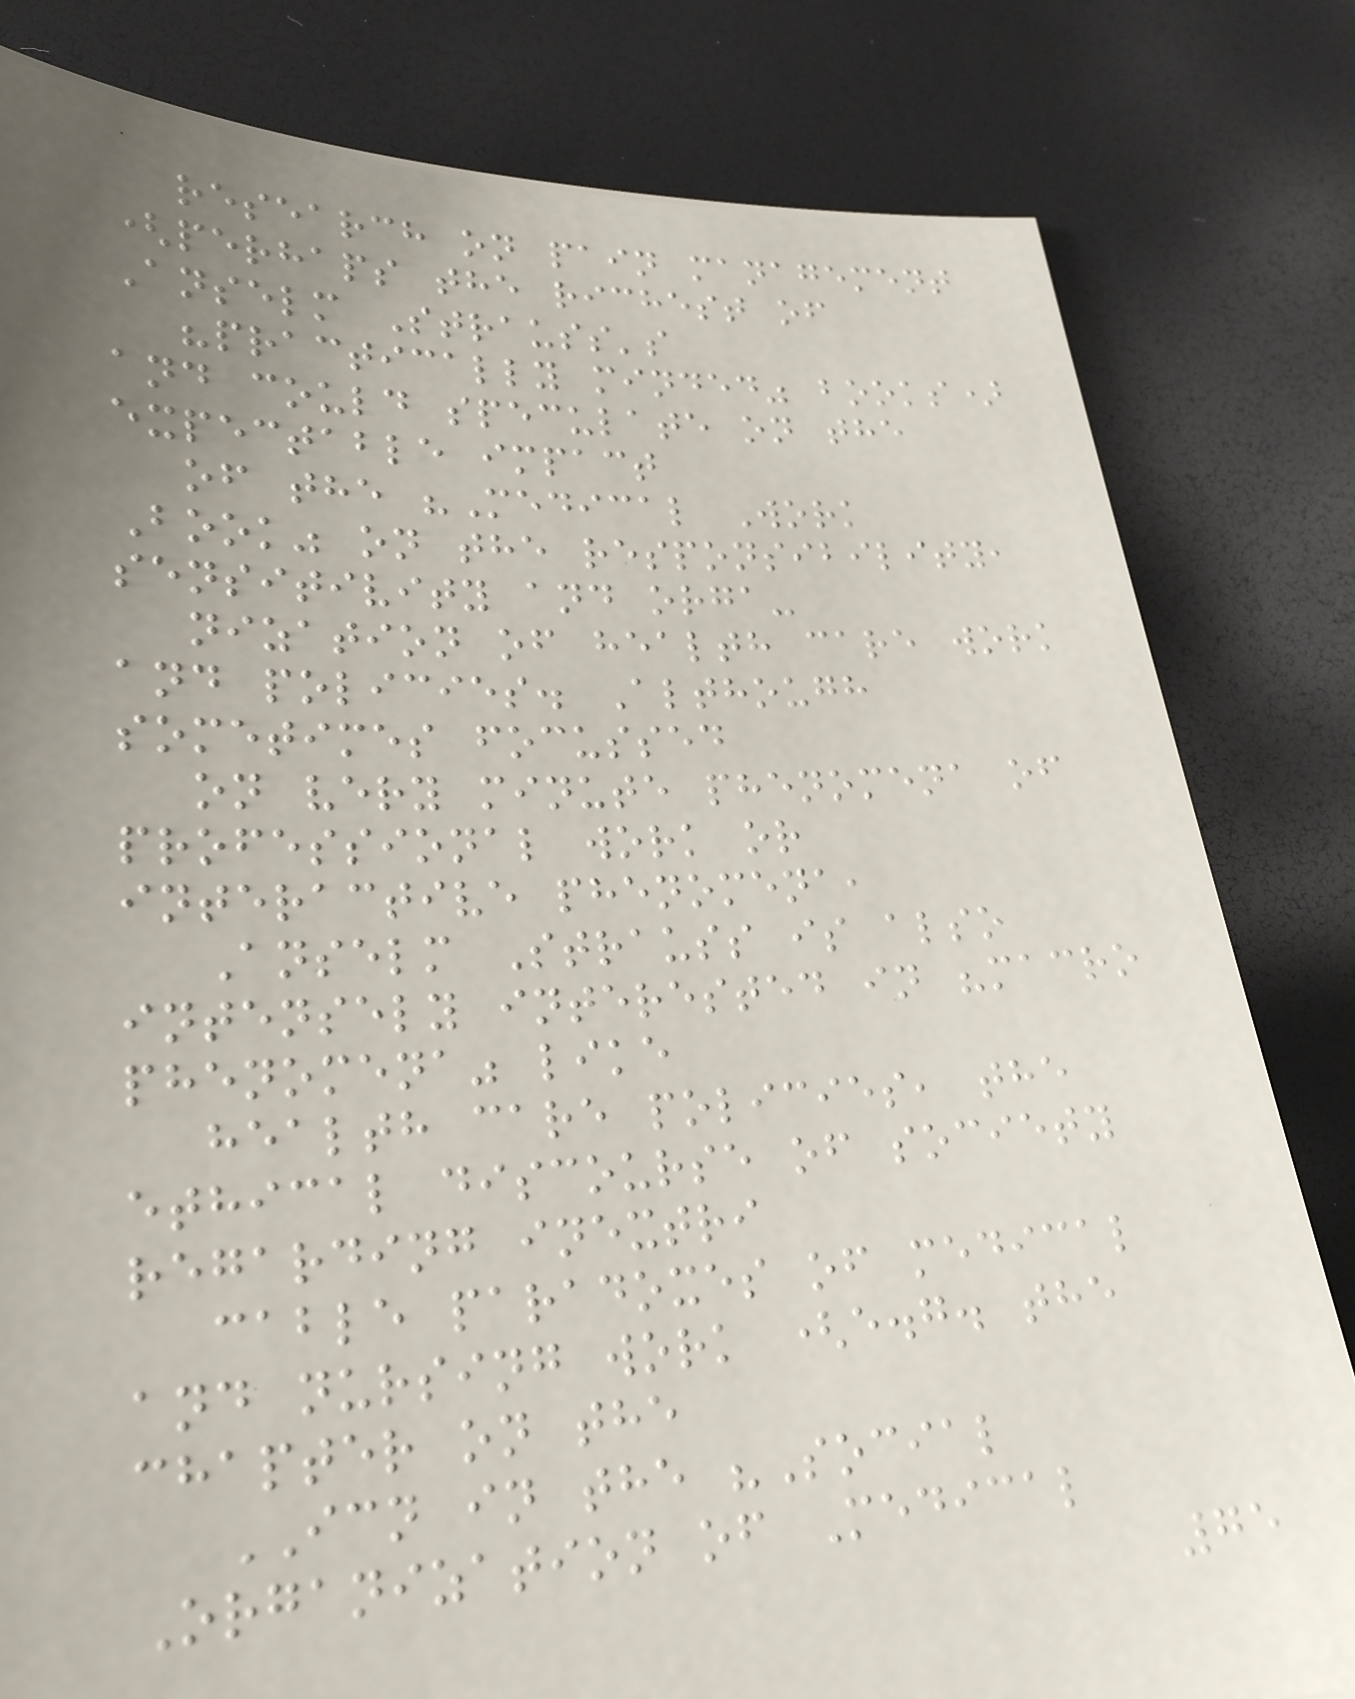research on pain management
(perhaps the richest of
Anselm Strauss's
"practically minded" books)
and could speculate on the
expectable impact
of the "Medical Work
Book" on the responsibility,
sensitivity and orga-
nization of health care work
and policies. Although
sometimes focussed
on very minute phenomena of
professional work or
interactive phenomena,
Anselm Strauss is also
intensely interested in "macro
phenomena" like
health care policies, the
ethical discourse of society
regarding inextri
cable paradoxes of medical
and nursing work (e.g. the
chapter on the
ICN in the "Social
Organization of Medical
75
